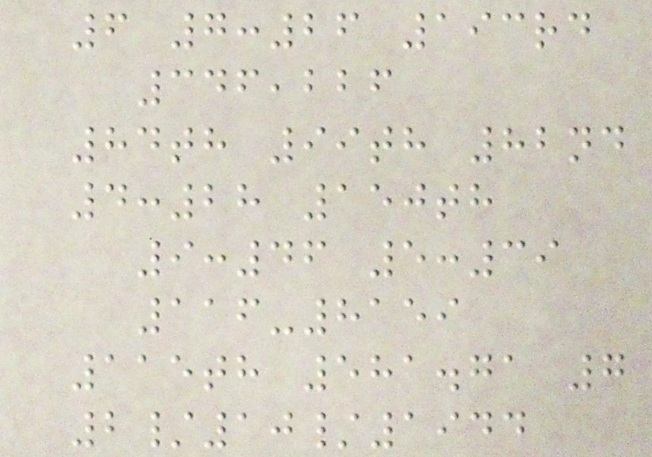6 7:26 193rd
346,226
84th 99th 82nd
4:28 150th
9:46 5:39
116-8159
115th 581.71 7
2/10/1944
